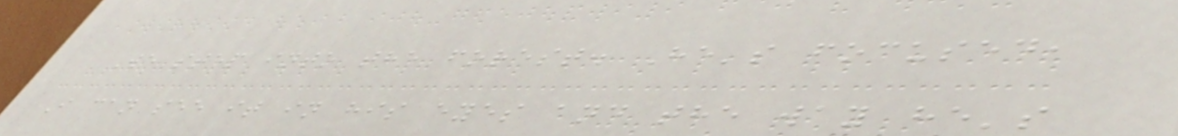We step into the forest. He's focused,
I can see it in his eyes and the way he's
